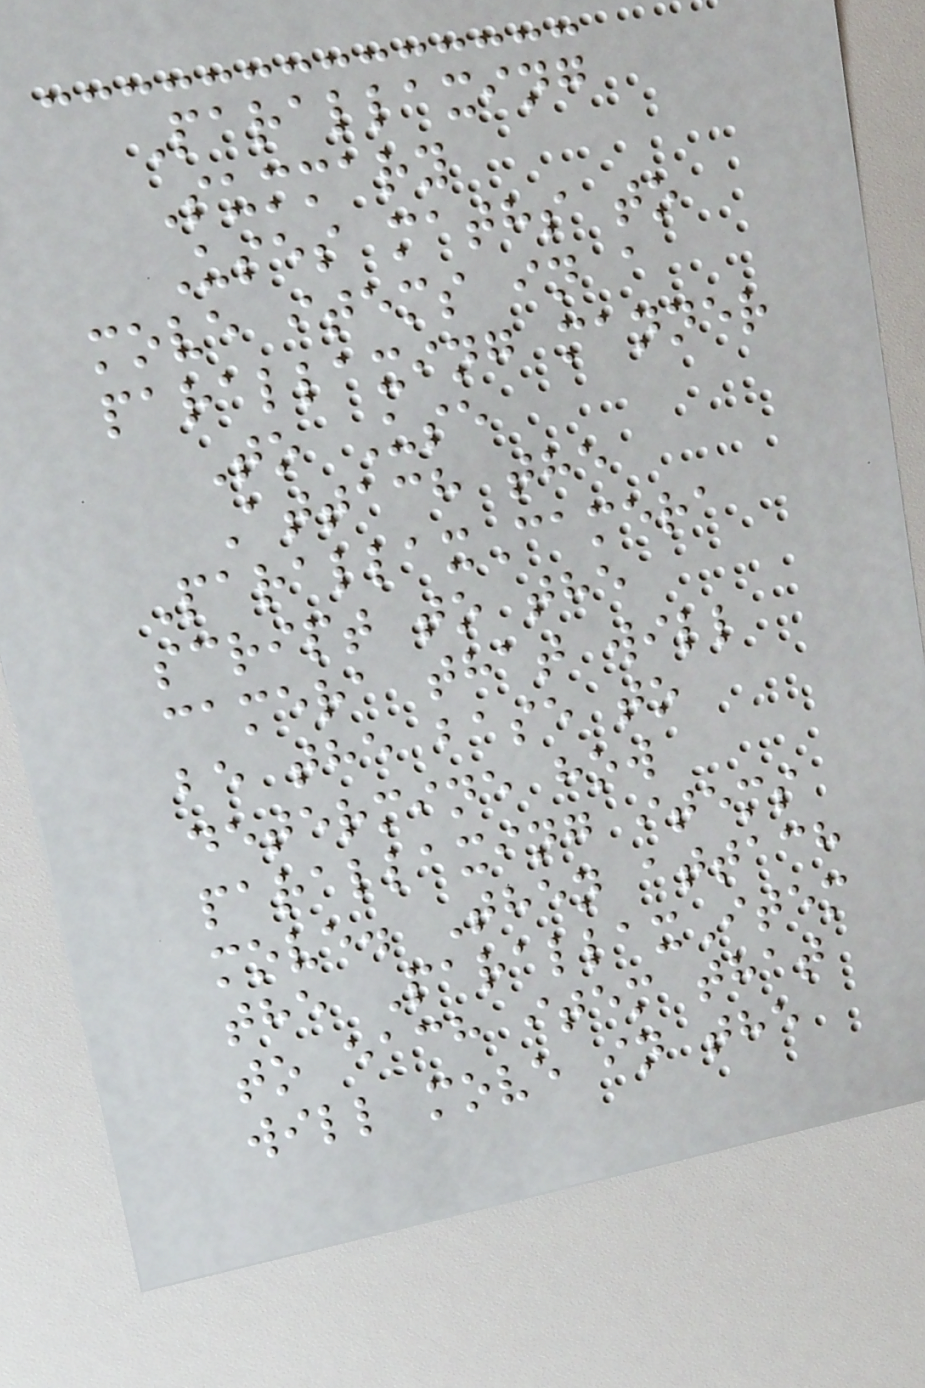Parallaxing
Summary
Uses maths to
move items in a
parallaxing manner
To Use
Attach the
ParallaxCamera
script to the
camera that will
be the base to
determine how
parallaxing items
move. Then attach
the ParallaxItem
to each item that
will move in the
